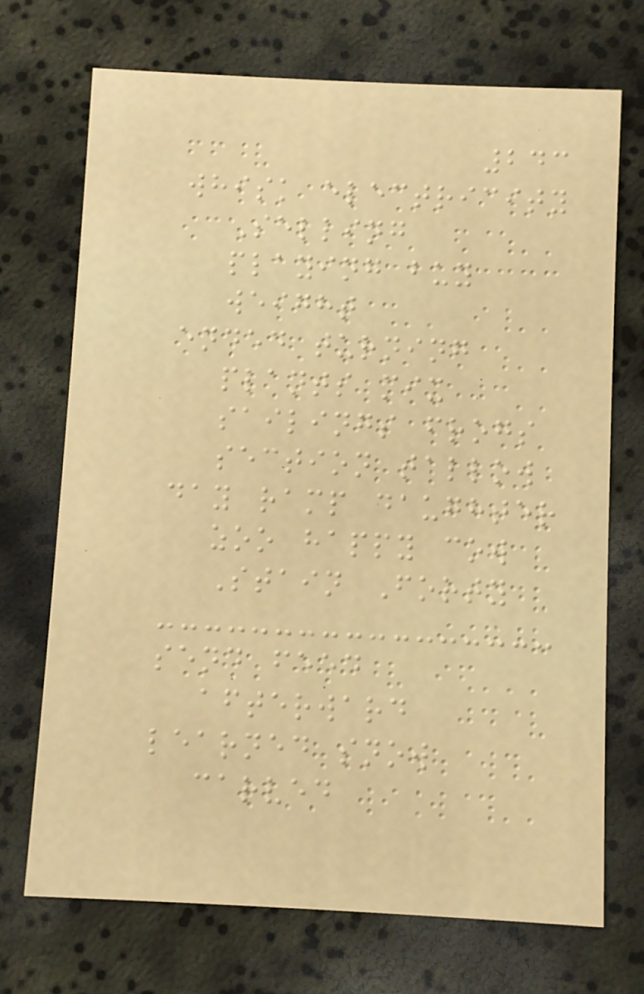243
whisk electricity
Selling
playing buy
weight
ended turning
plants mix
sailings frogs
section tallow
day ramp daughter
zoo happy cow
Stain Forty
send feed
afterward
learned snow
carved
